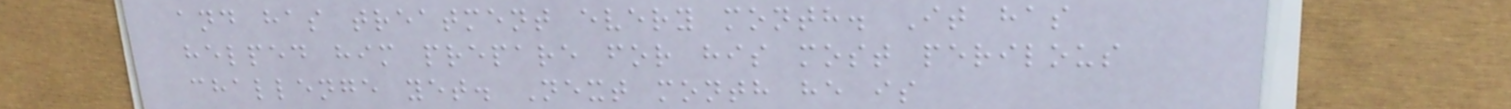and has treatment every month. It has
helped him prepare for his most perilous
challenge yet. Next month he is
